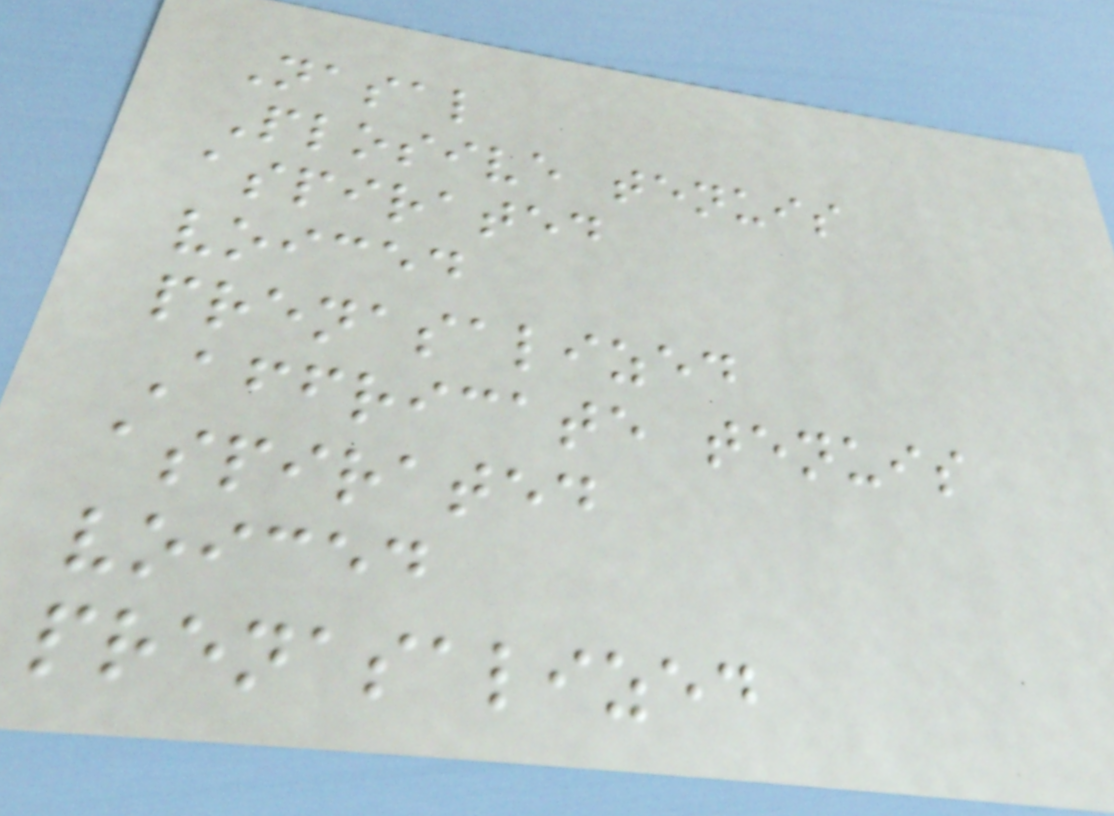Nasal
Plosive tenuis
aspirated
voiced
prenasalized
Affricate tenuis
aspirated
voiced
prenasalized
